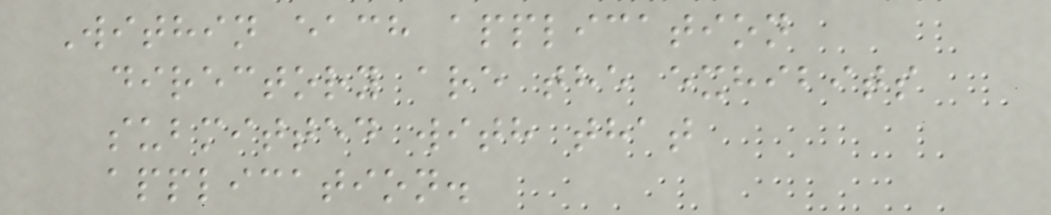Within each application
directory are the exhibits
submitted with that
application.
